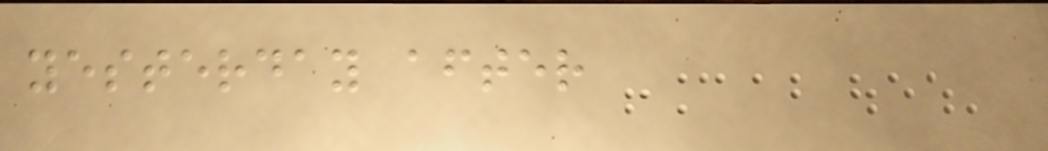yesterday after
